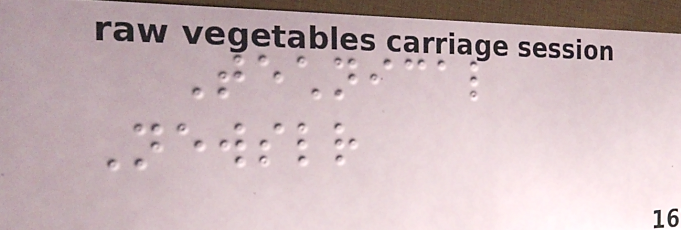Technical
Newsletter
